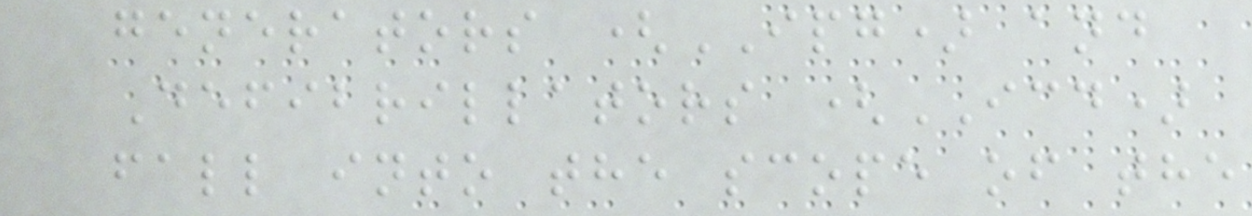generators (IPG) and
Defibrillators (ICD)
fall into the scope of the
